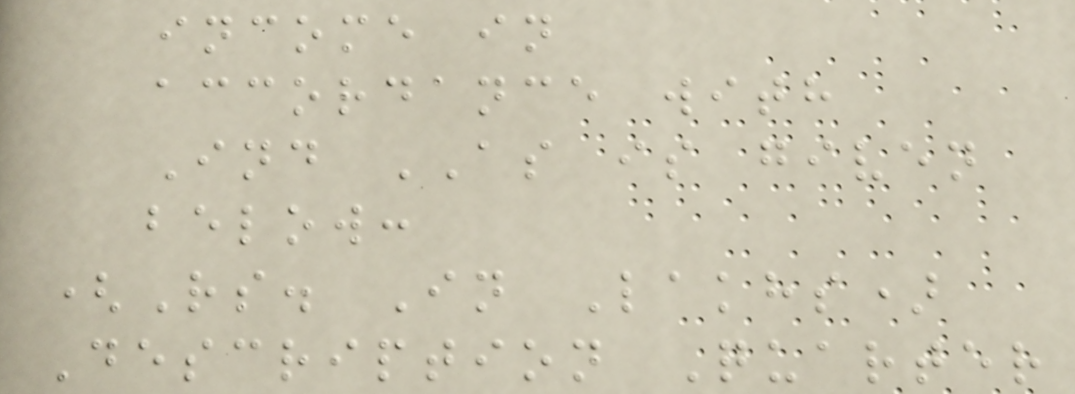income in
accordance with
Ind AS is given
below:
(Rs. In Lakhs)
Description Quarter
